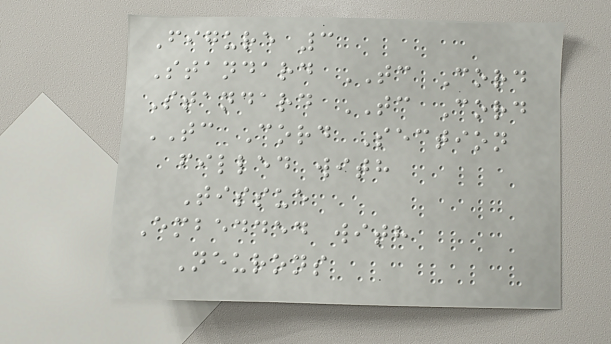Figure 3
Standard TC Cord
Standard TC Cord
TC Cord Section
filled with
Tissue
Embedded with
Neurons
